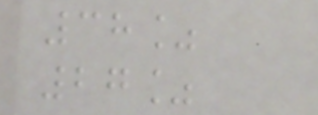38%
27%
